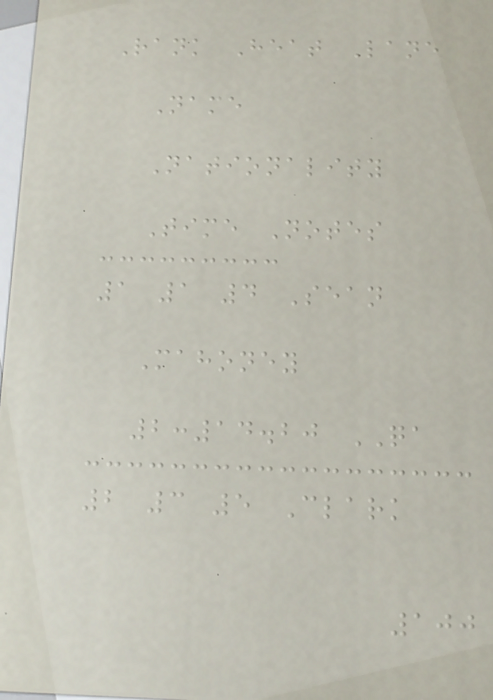Rank Heat Lane
Name
Nationality
Time Notes
1 1 4 Sean
Mahoney
2:14.20 QA
2 3 5 Clark
100
